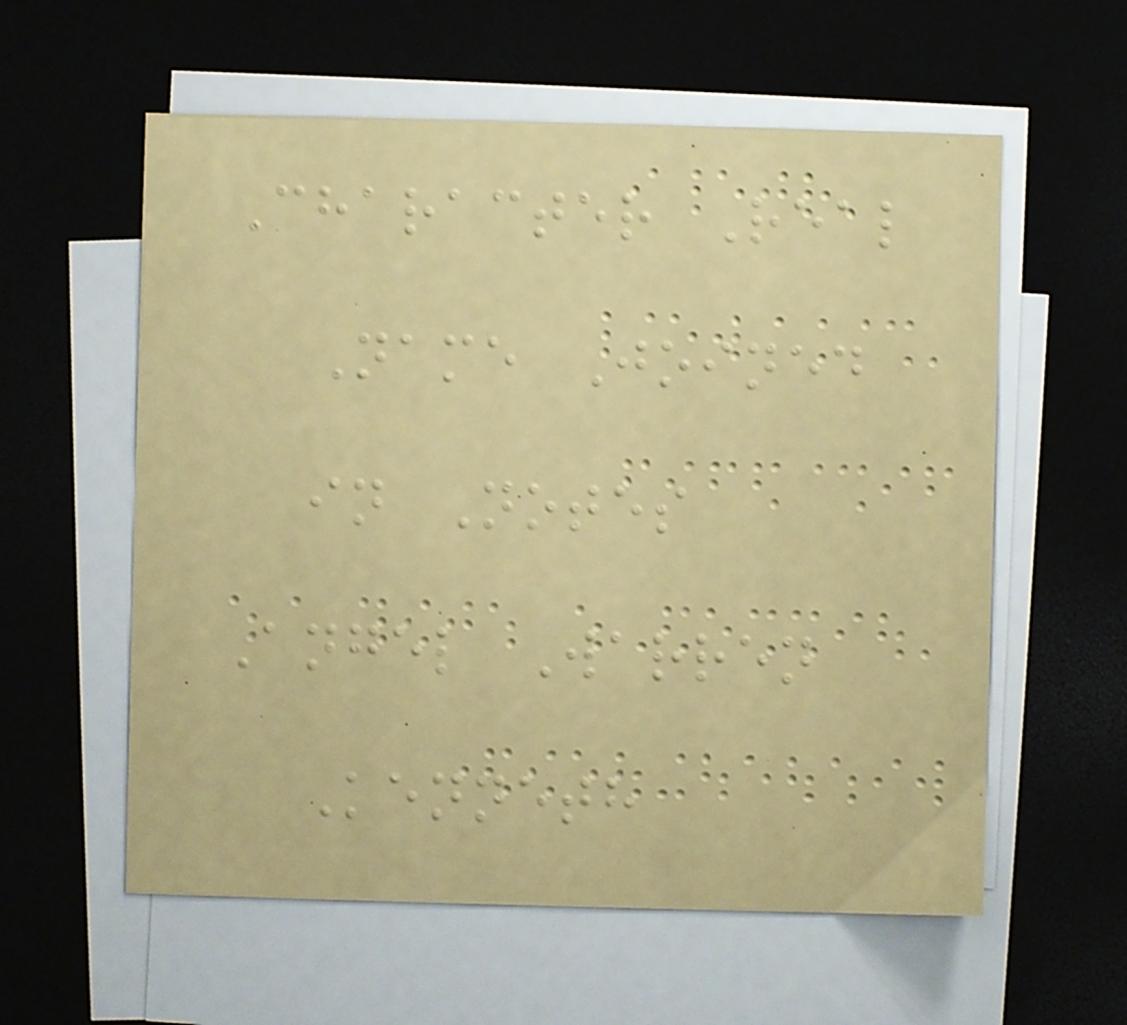Character Real
Name Joined
in Notes
Angel Warren
Kenneth
